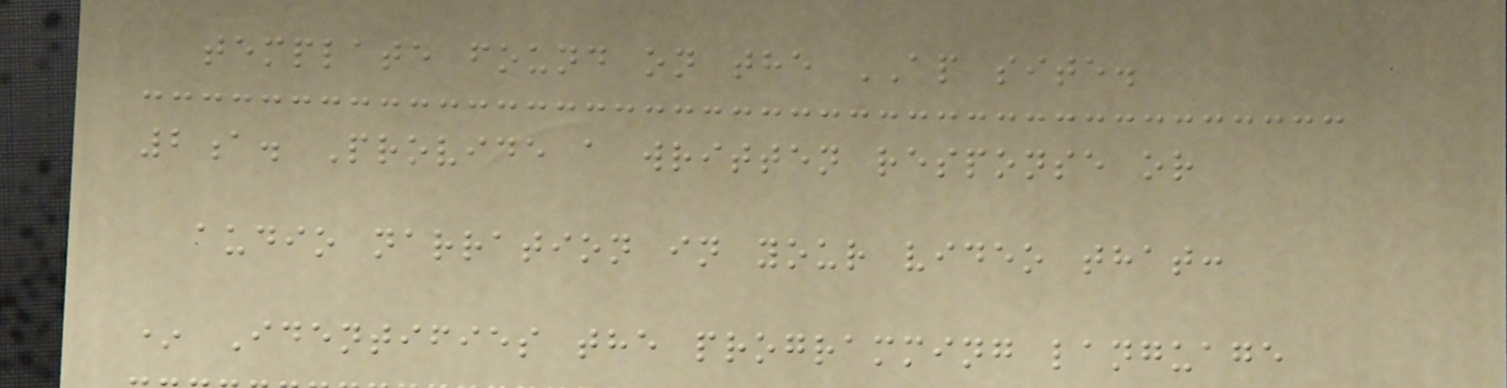template found on the AP site.
2a. Provide a written response or
audio narration in your video that:
* Identifies the programming language
